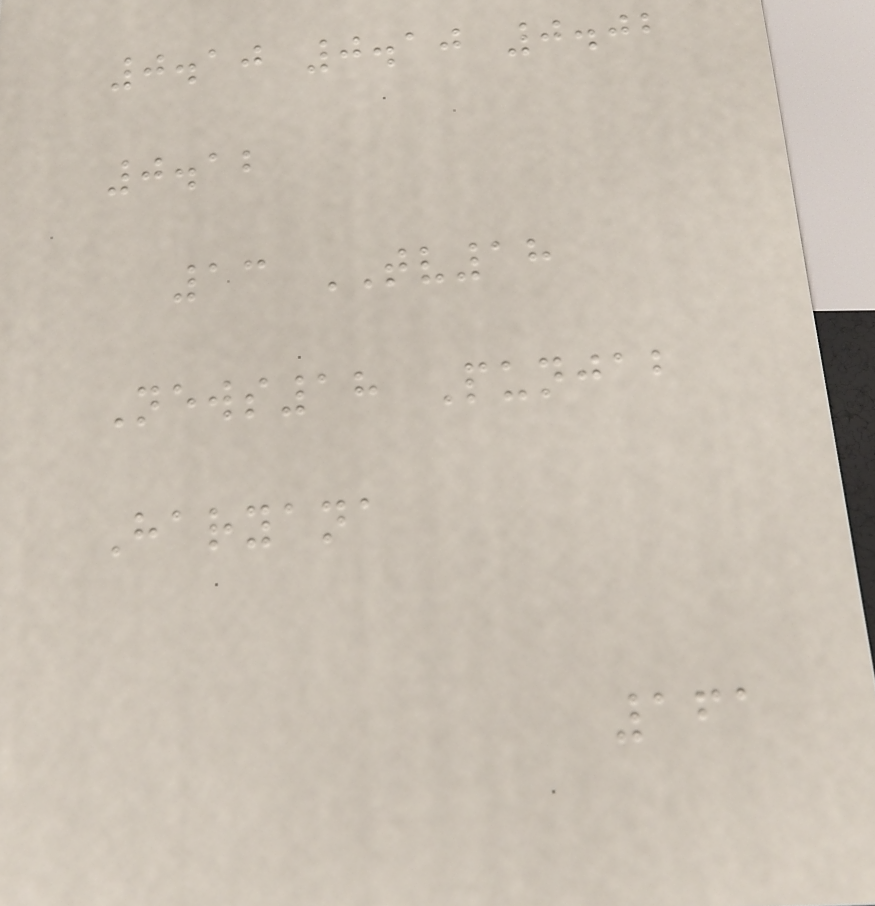0.10 0.10 0.02
0.12
13 TV18
News18 Punjab
Haryana
161
